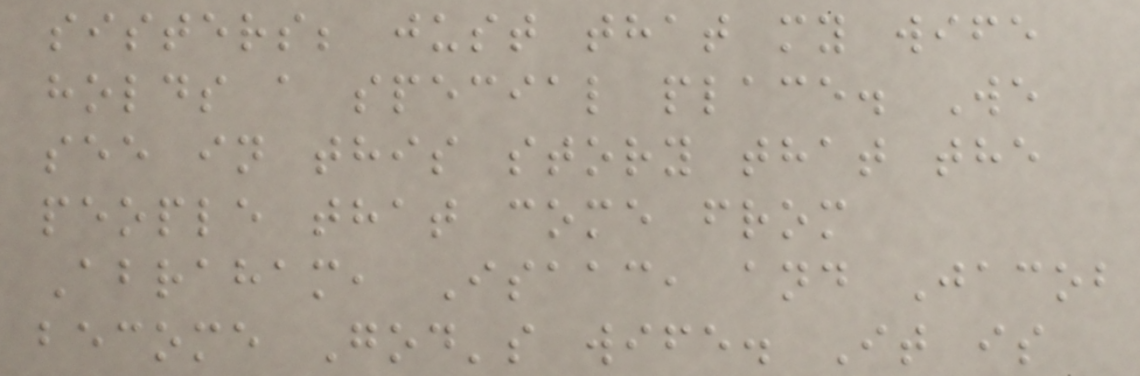sisters; just that my wife
holds a special place. We
see in this story that the
people that come from
Abraham, Isaac, and Jacob
become God's wife. It is
